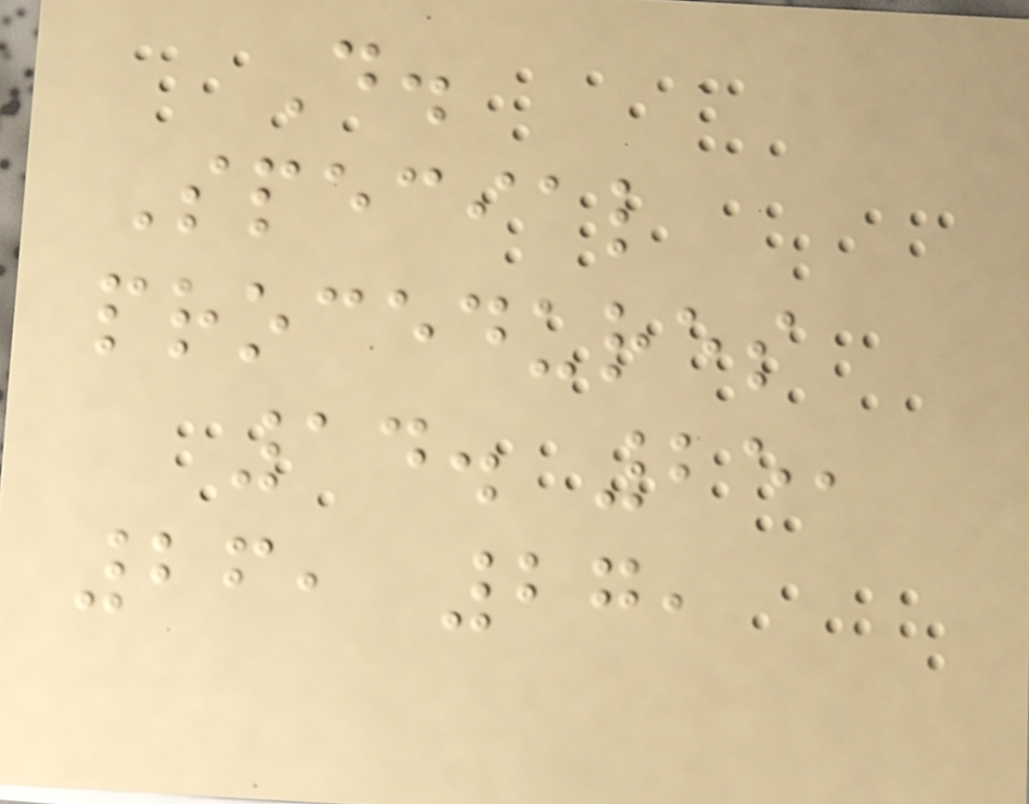D.
Special
procedures
14. 25,
26, 27,
